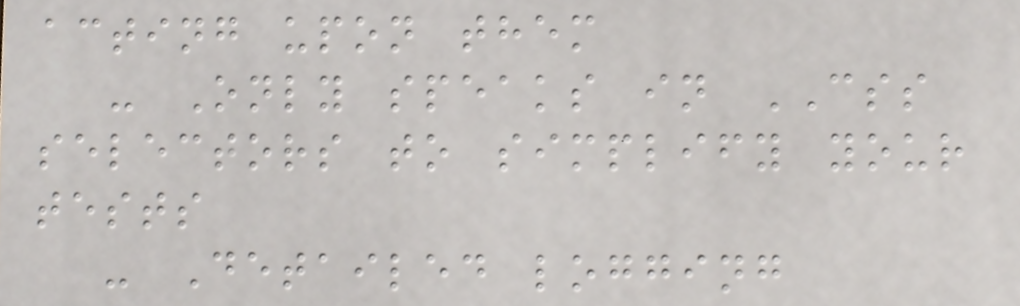acting upon them
- Only speaks in CSS
selectors to simplify your
tests
- Detailed logging
